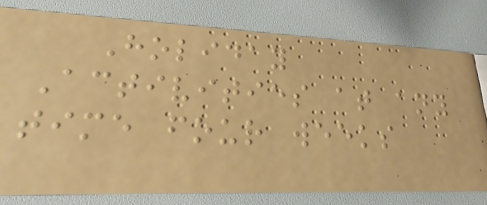Holiday
Activities at any
time four weeks
